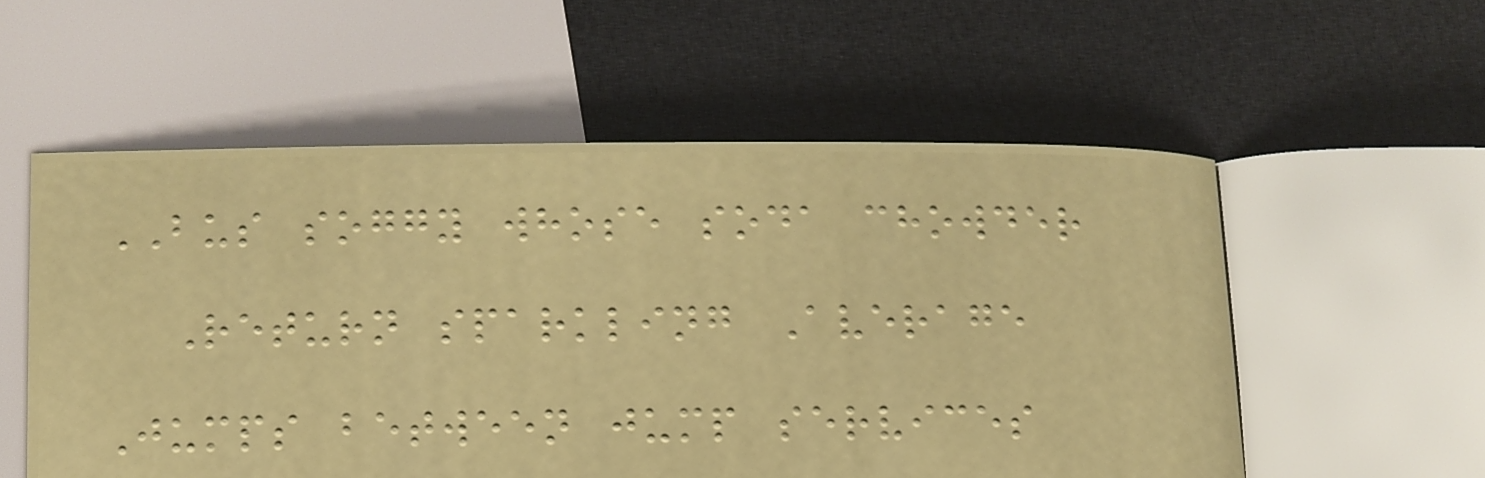BUS soggy whose soda chowder
Return sparkling Average
Jumps between jump services
